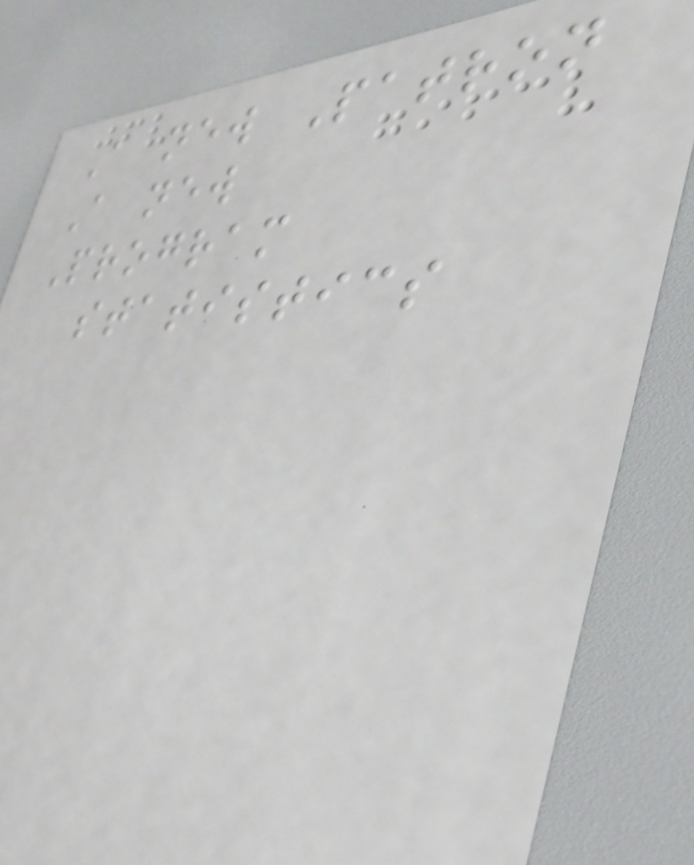A new Patron
A new
Program
statistics
